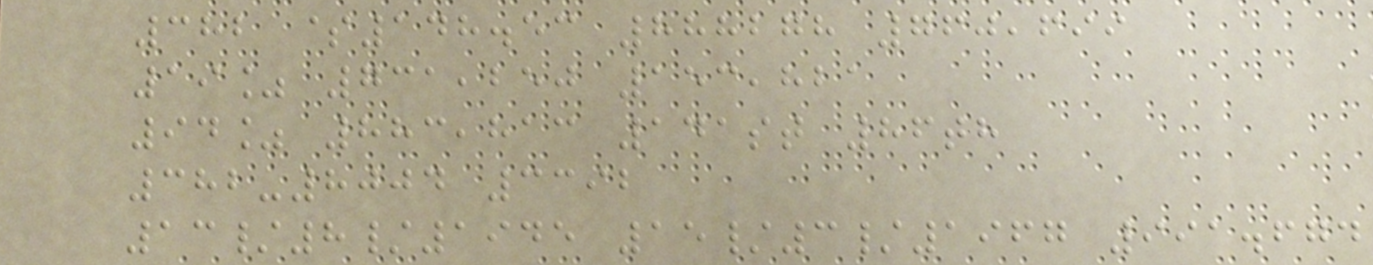382 $148.53 888278 760,699
19% 731,250 153,821
94% 883,813 141st 86th
382-8004 3392
13/8/1945 15/3/1967 991.674
